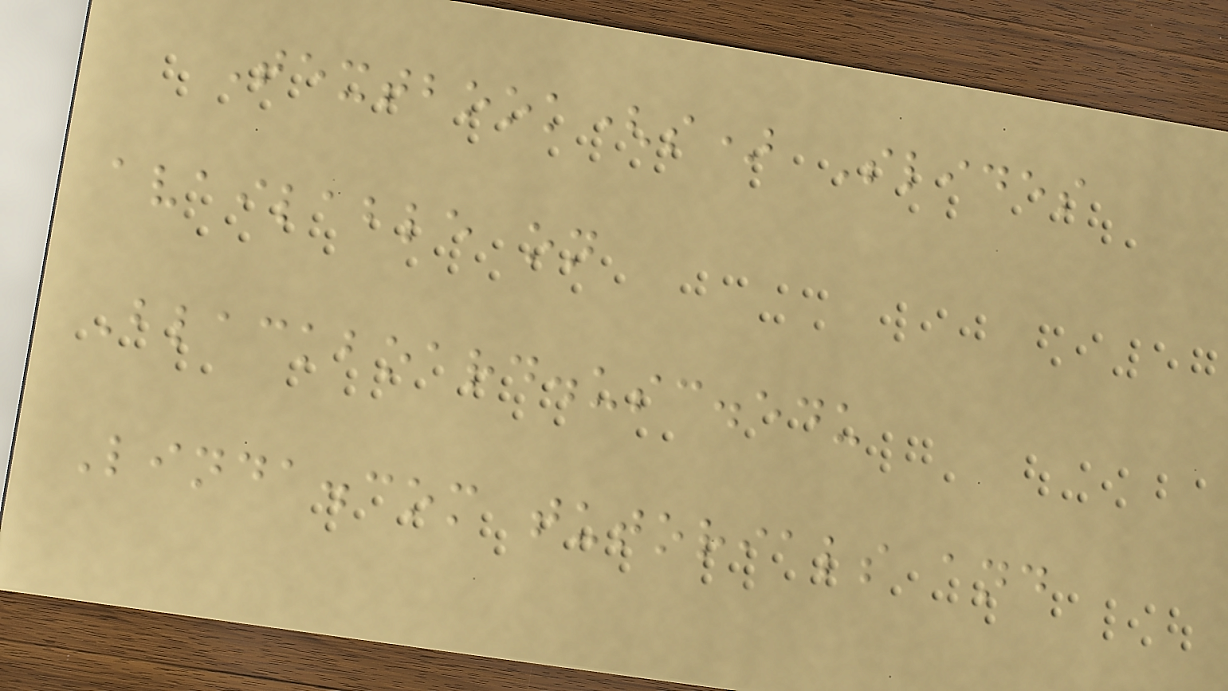Textbook(s) Slides
available on
Blackboard.usc.edu
Linda.com tutorials and
